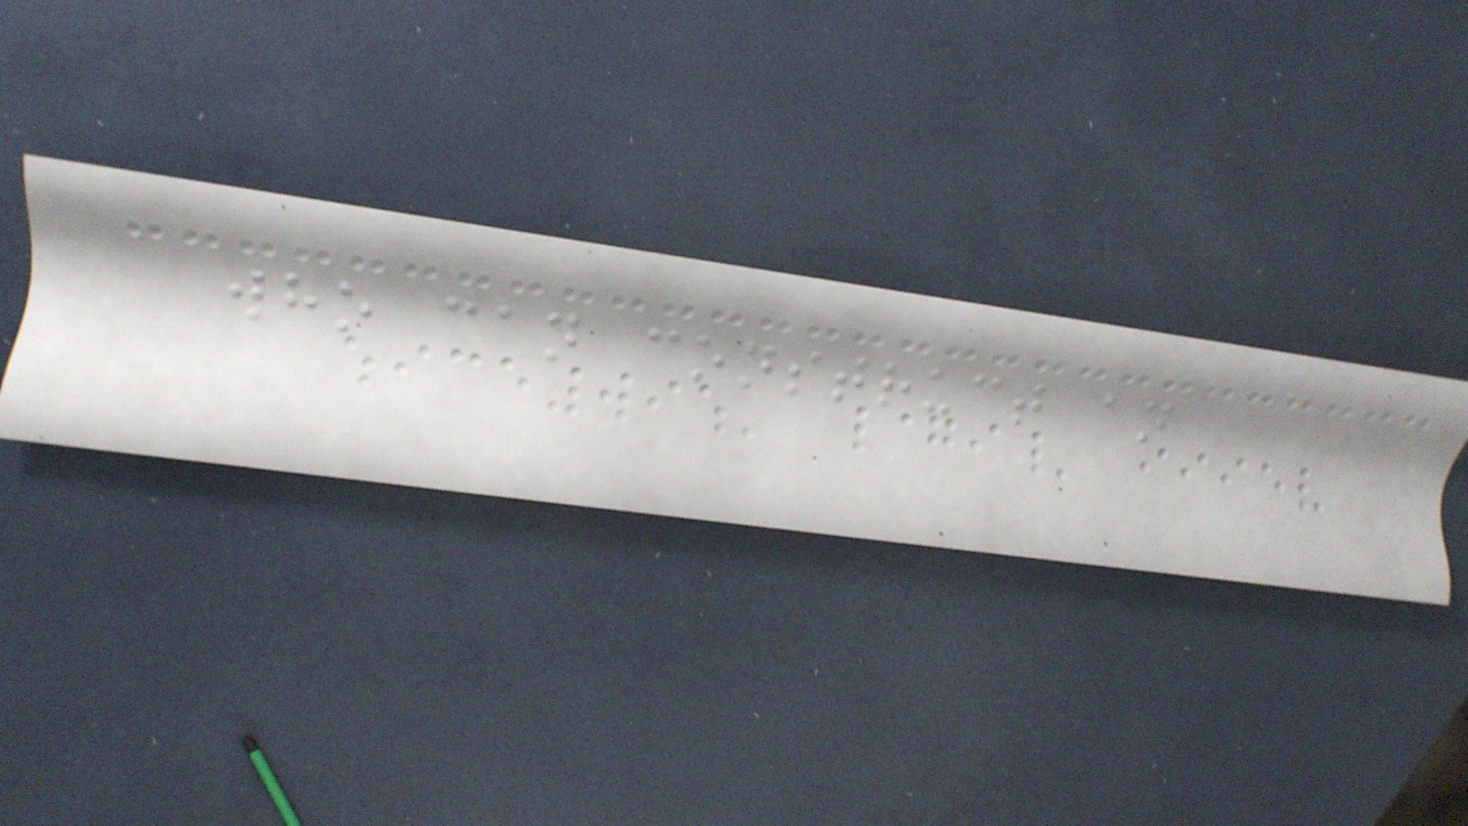who can construct an
